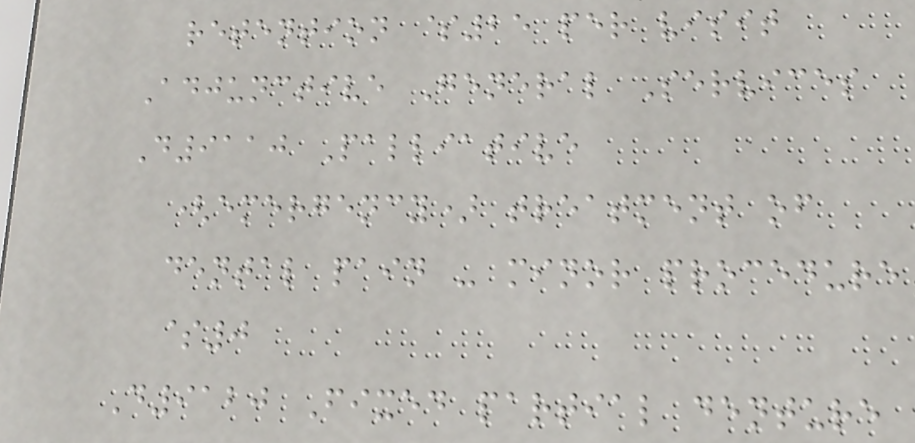retention $25 per visit
Adjunctive General Services
D9110 Palliative
(emergency) treatment of
dental pain - minor procedure
$0
D9120 Fixed partial denture
